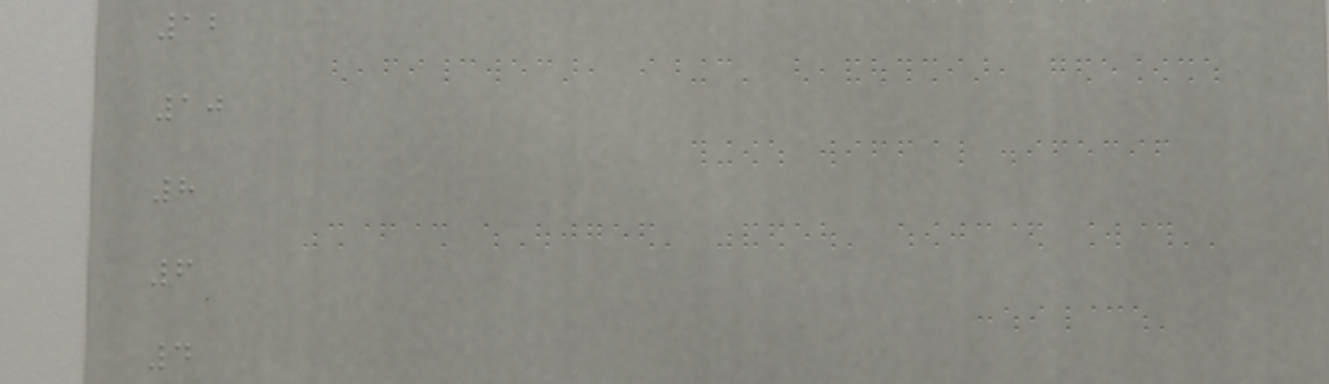12
10
8
6
4
